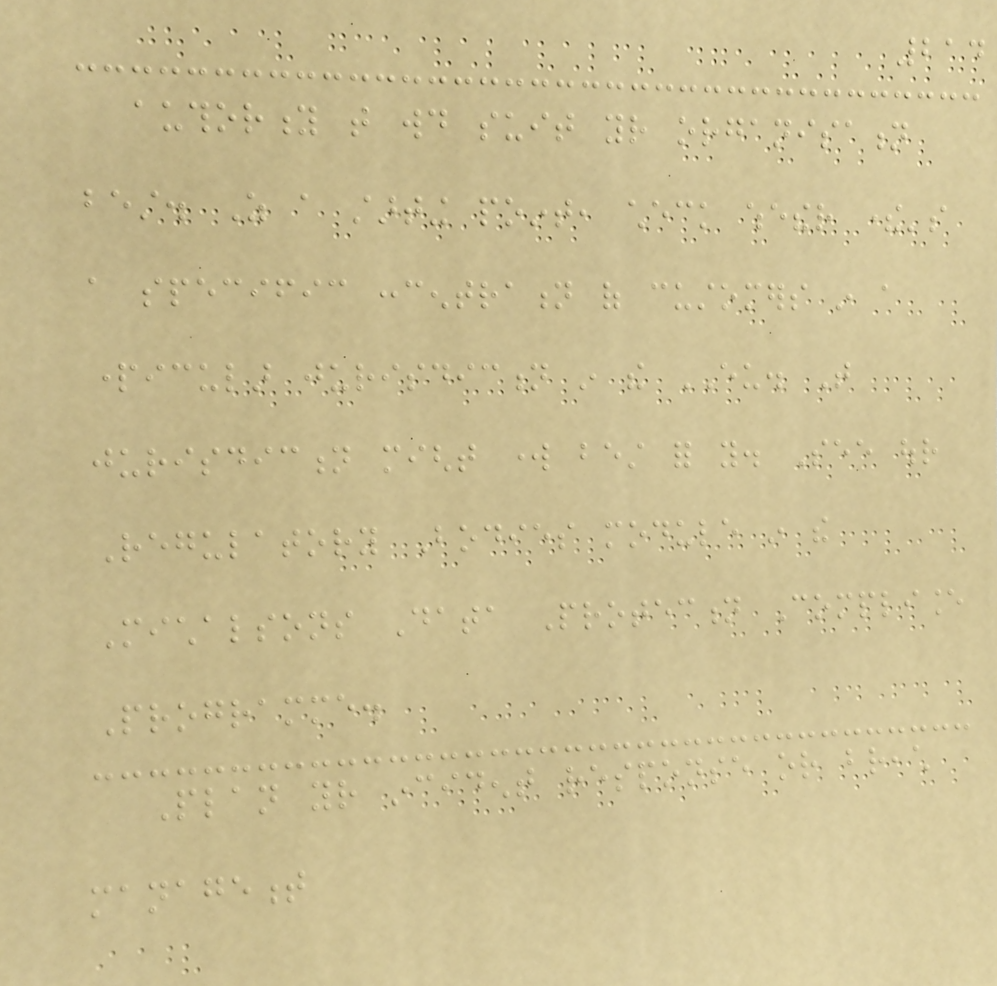214
authority that would suit your organisation
best. As a starting point, check whether there's
a specific concentration of customers in a
particular jurisdiction in the EU. That
jurisdiction might work best for you. See our
Regulatory Bodies module in the
Michalsons Data Protection Compliance
Programme.
Plan your incident response or breach
management
